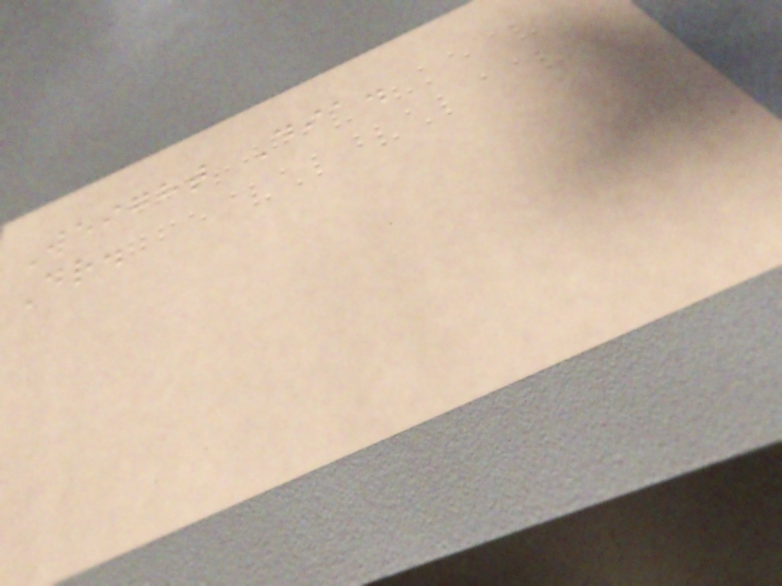Weight Dia.
Dr.
